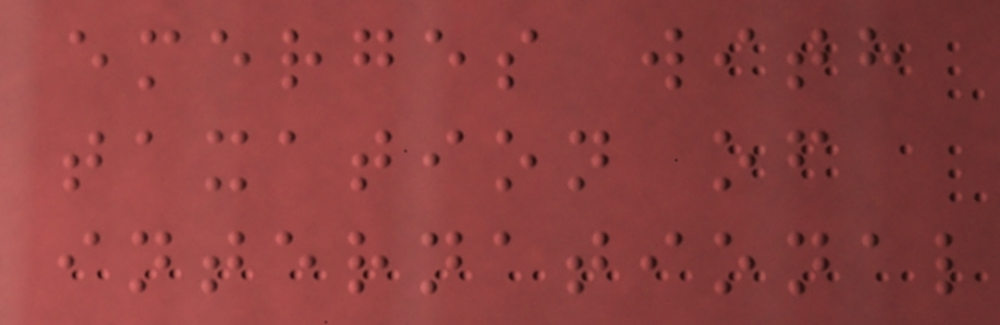emerges with
taxation of
international
